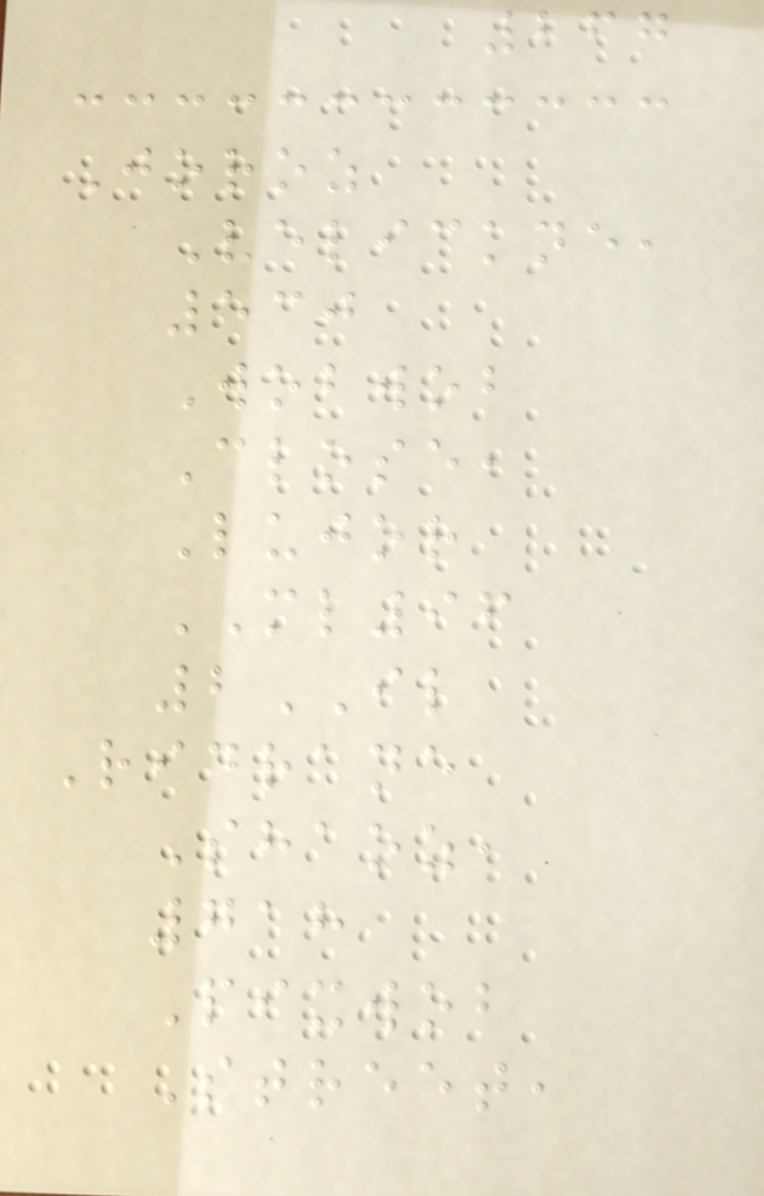267
Joroz
Velickne,
530
Wobwob
Close,
Lujor
ML96
2IL
Ridrane
Shaoz,
718
Pixwob
Street,
